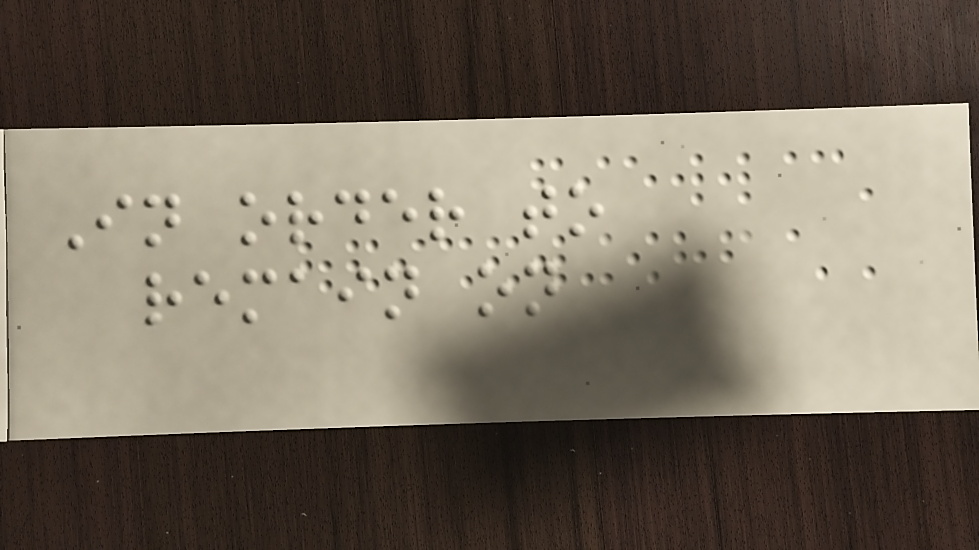In order to
remain on
